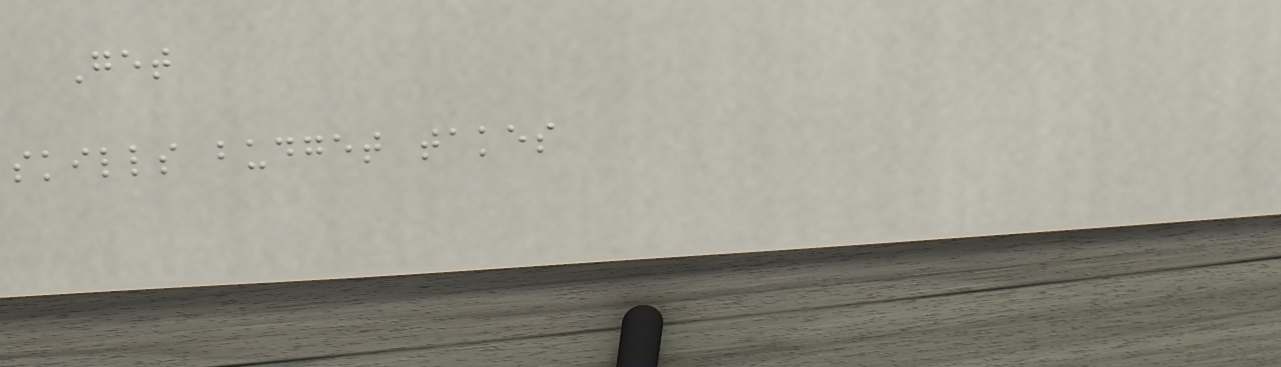Get
skills budget takes
